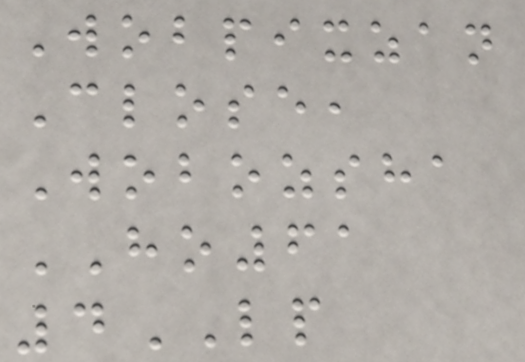Wobpixzan
Close,
Wobozsha
HO61
4LP
